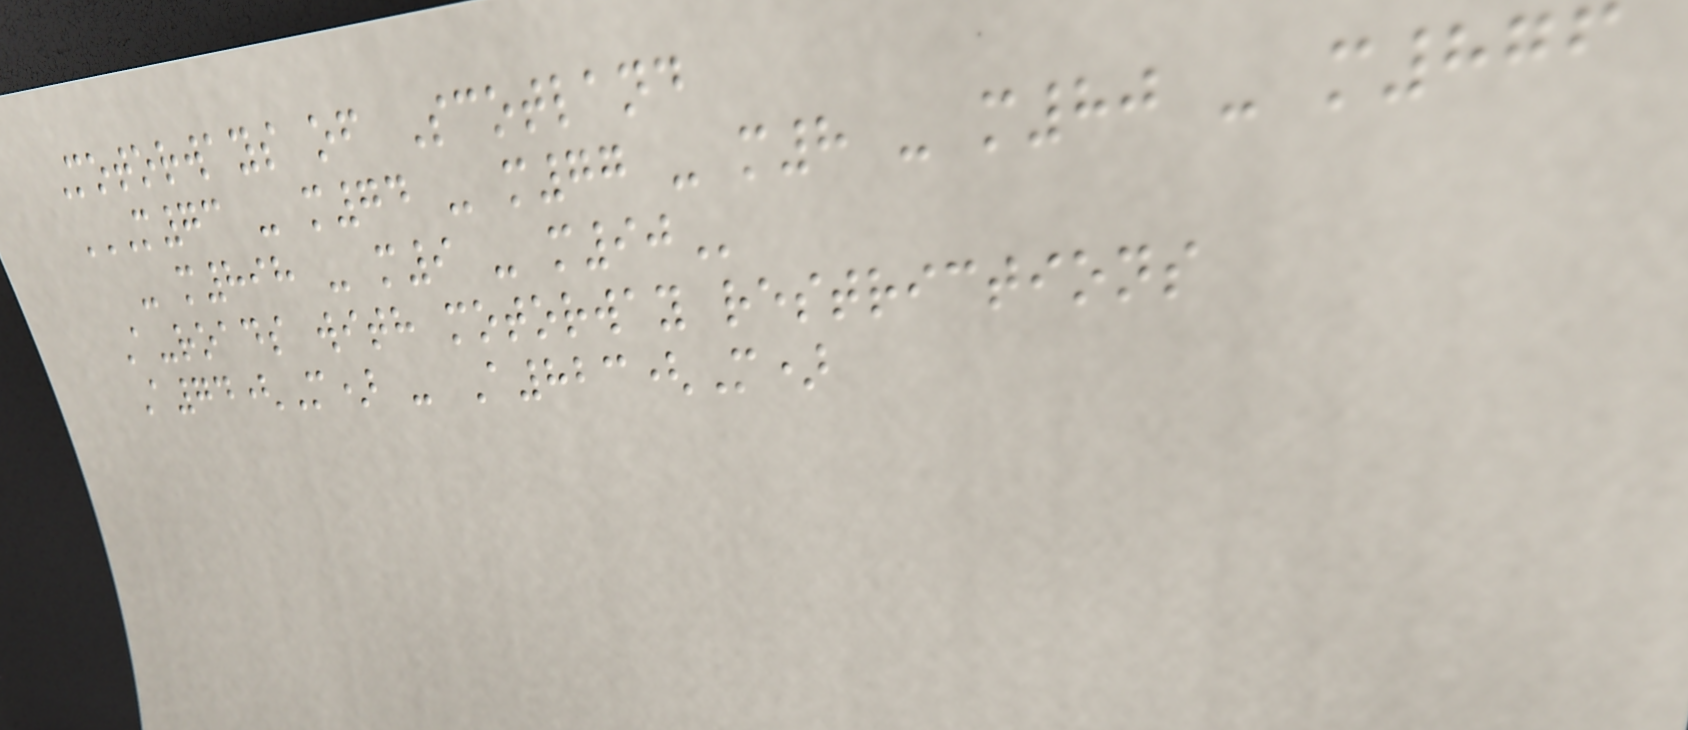Motorways of Scotland
M73 - M74 - M77 - M8 - M80 - M876
- M898 - M9 - M90
A-roads with motorway restrictions
A74(M) - A823(M)
